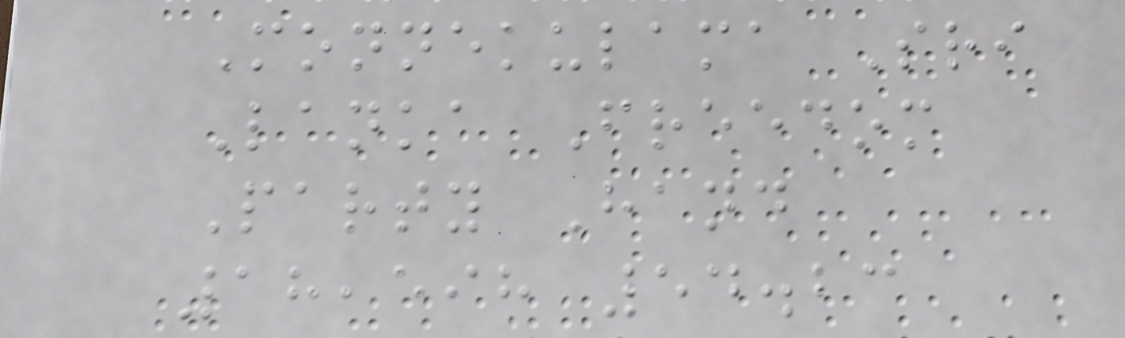Monnekulama Sri
Lanka Freedom
Party Hand
18,598 54.23
